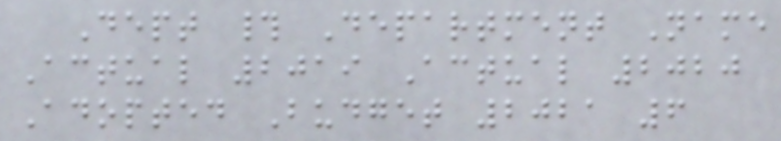Dept # Department Name
Actual 2019 Actual 2020
Adopted Budget 2021 6
